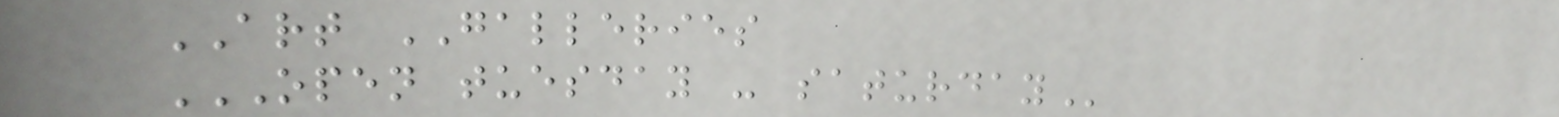ART GALLERIES
OPEN TUESDAY - SATURDAY
